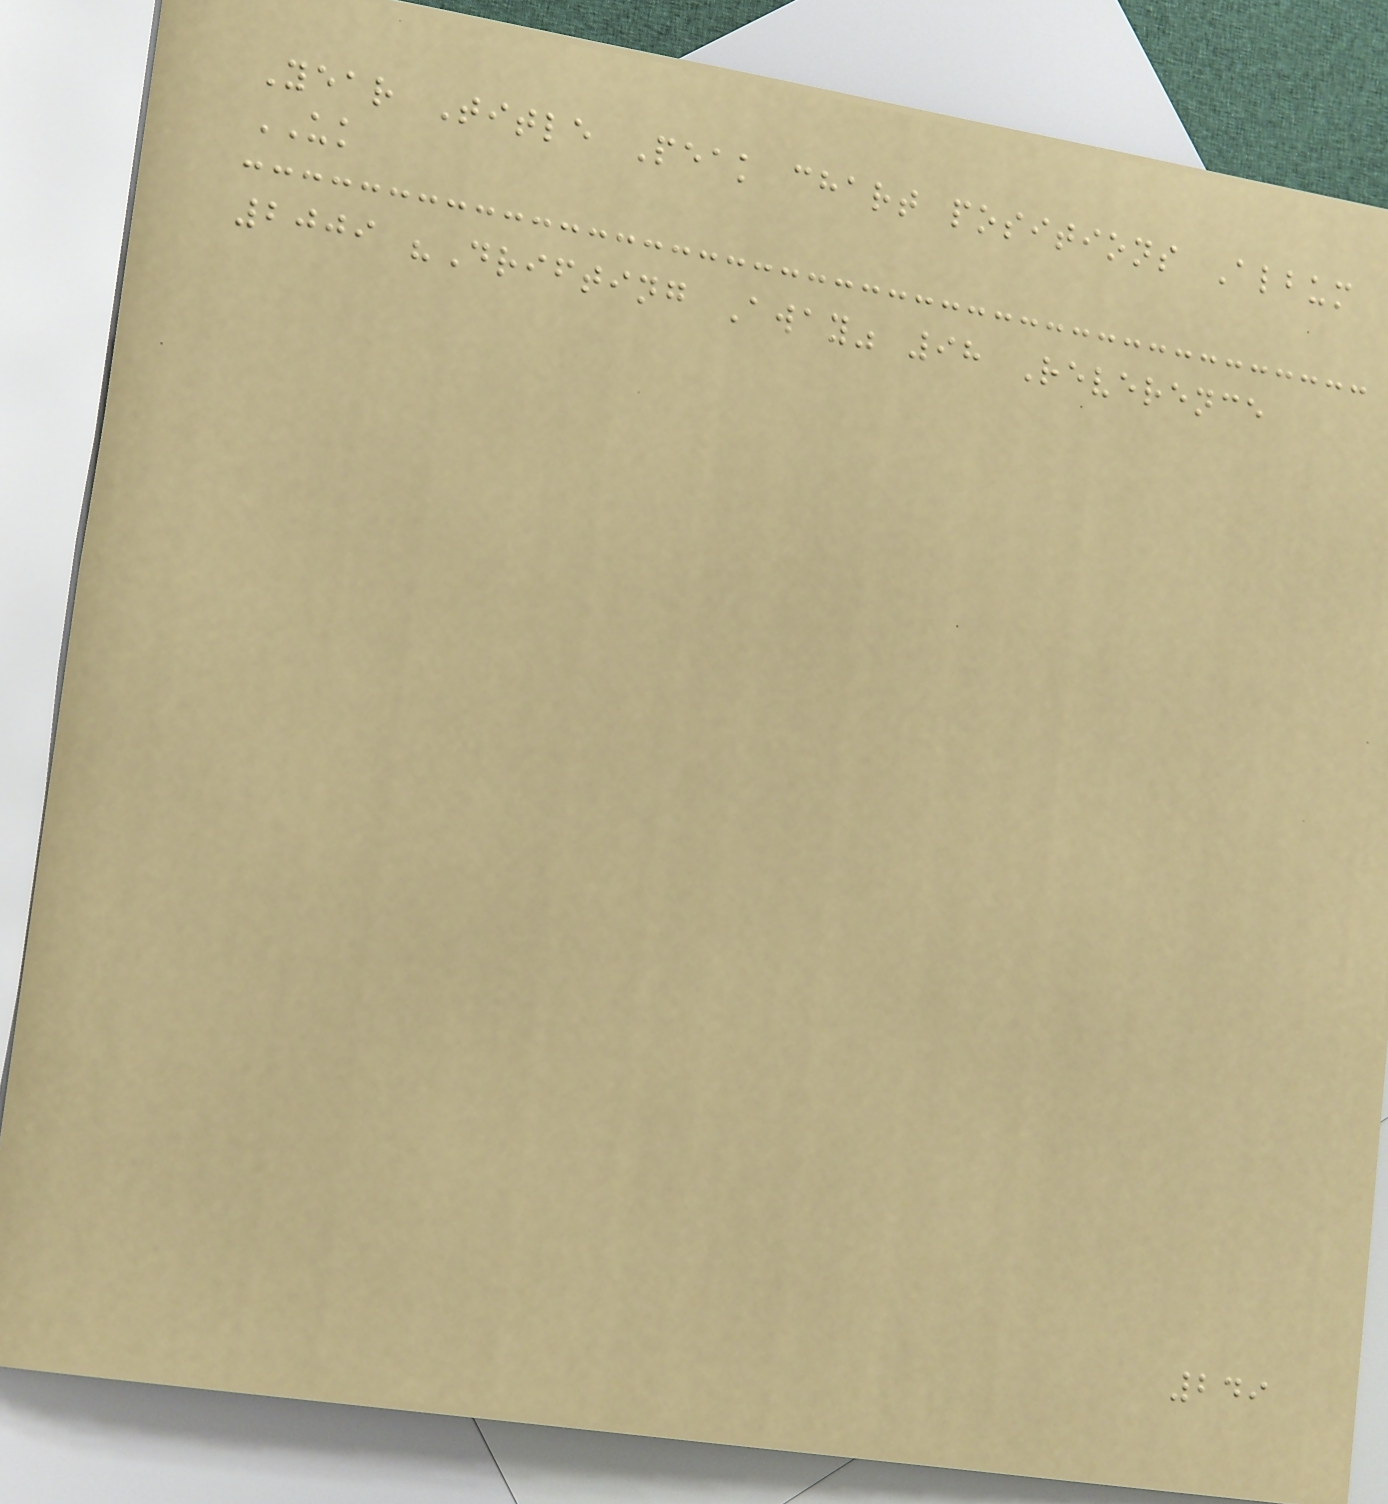Year Title Peak chart positions Album
UK
2009 "Drifting Away" 98 Reverence
249
